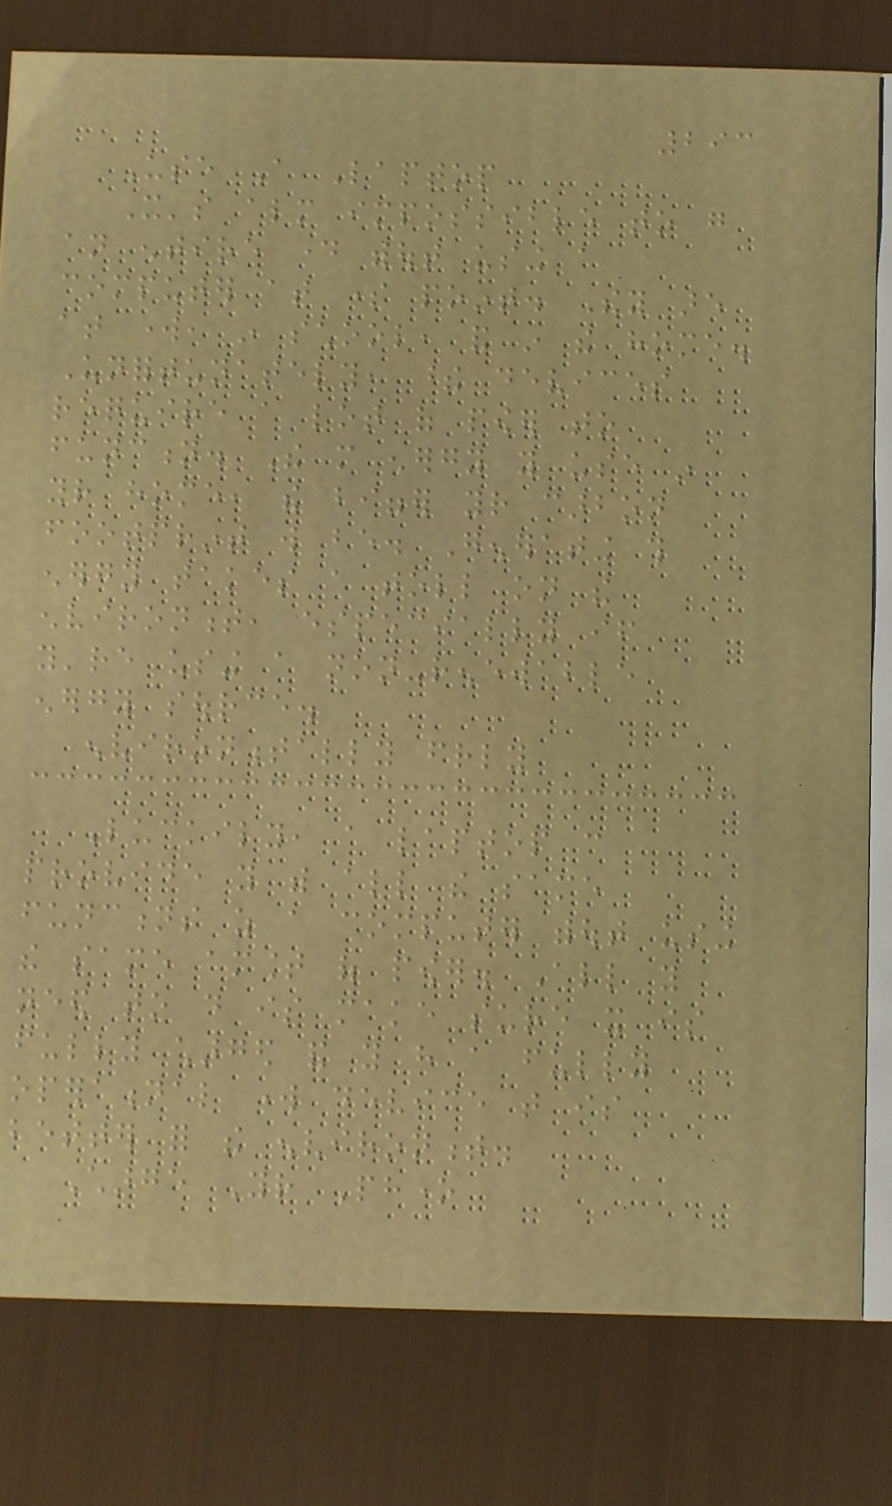293
Use A Laptop
It's almost impossible to go
an entire day without using a
computer at some point. They are
at work, in school, and in the home.
Unfortunately, these devices
require a lot of power to
function. The more energy you use in
your home, the bigger your carbon
footprint will be. Generating this
energy takes a toll on the
environment, especially if
you're using a non-renewable
energy source.
environmentally friendly
Luckily, a laptop can
provide you with all the same
functions as a computer without using
the same amount of power. All you
need to do is make sure it is
fully charged and you have a fully
operational work device that is
better for the environment.
Charge Your Phone
